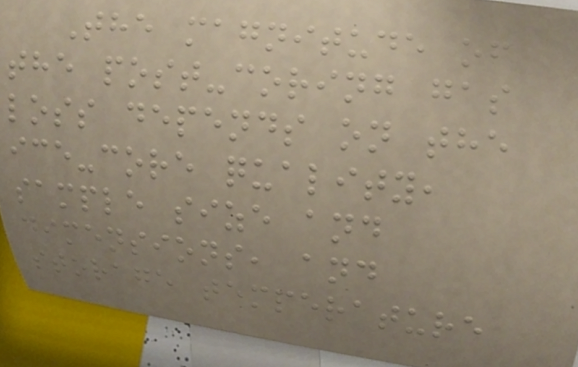The magnitude of
the post-coring gas
loss depends on the
ice-core quality,
sample size and
dimensions, and
storage temperature
